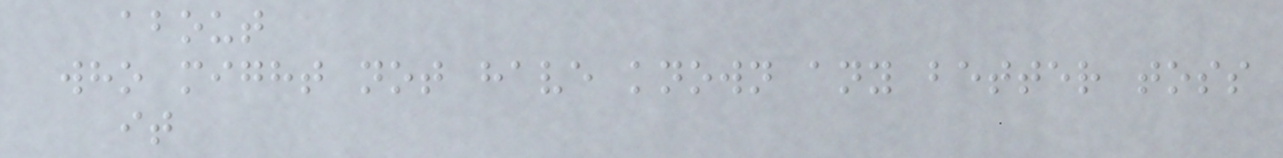about
who might not have known any better toss
it
